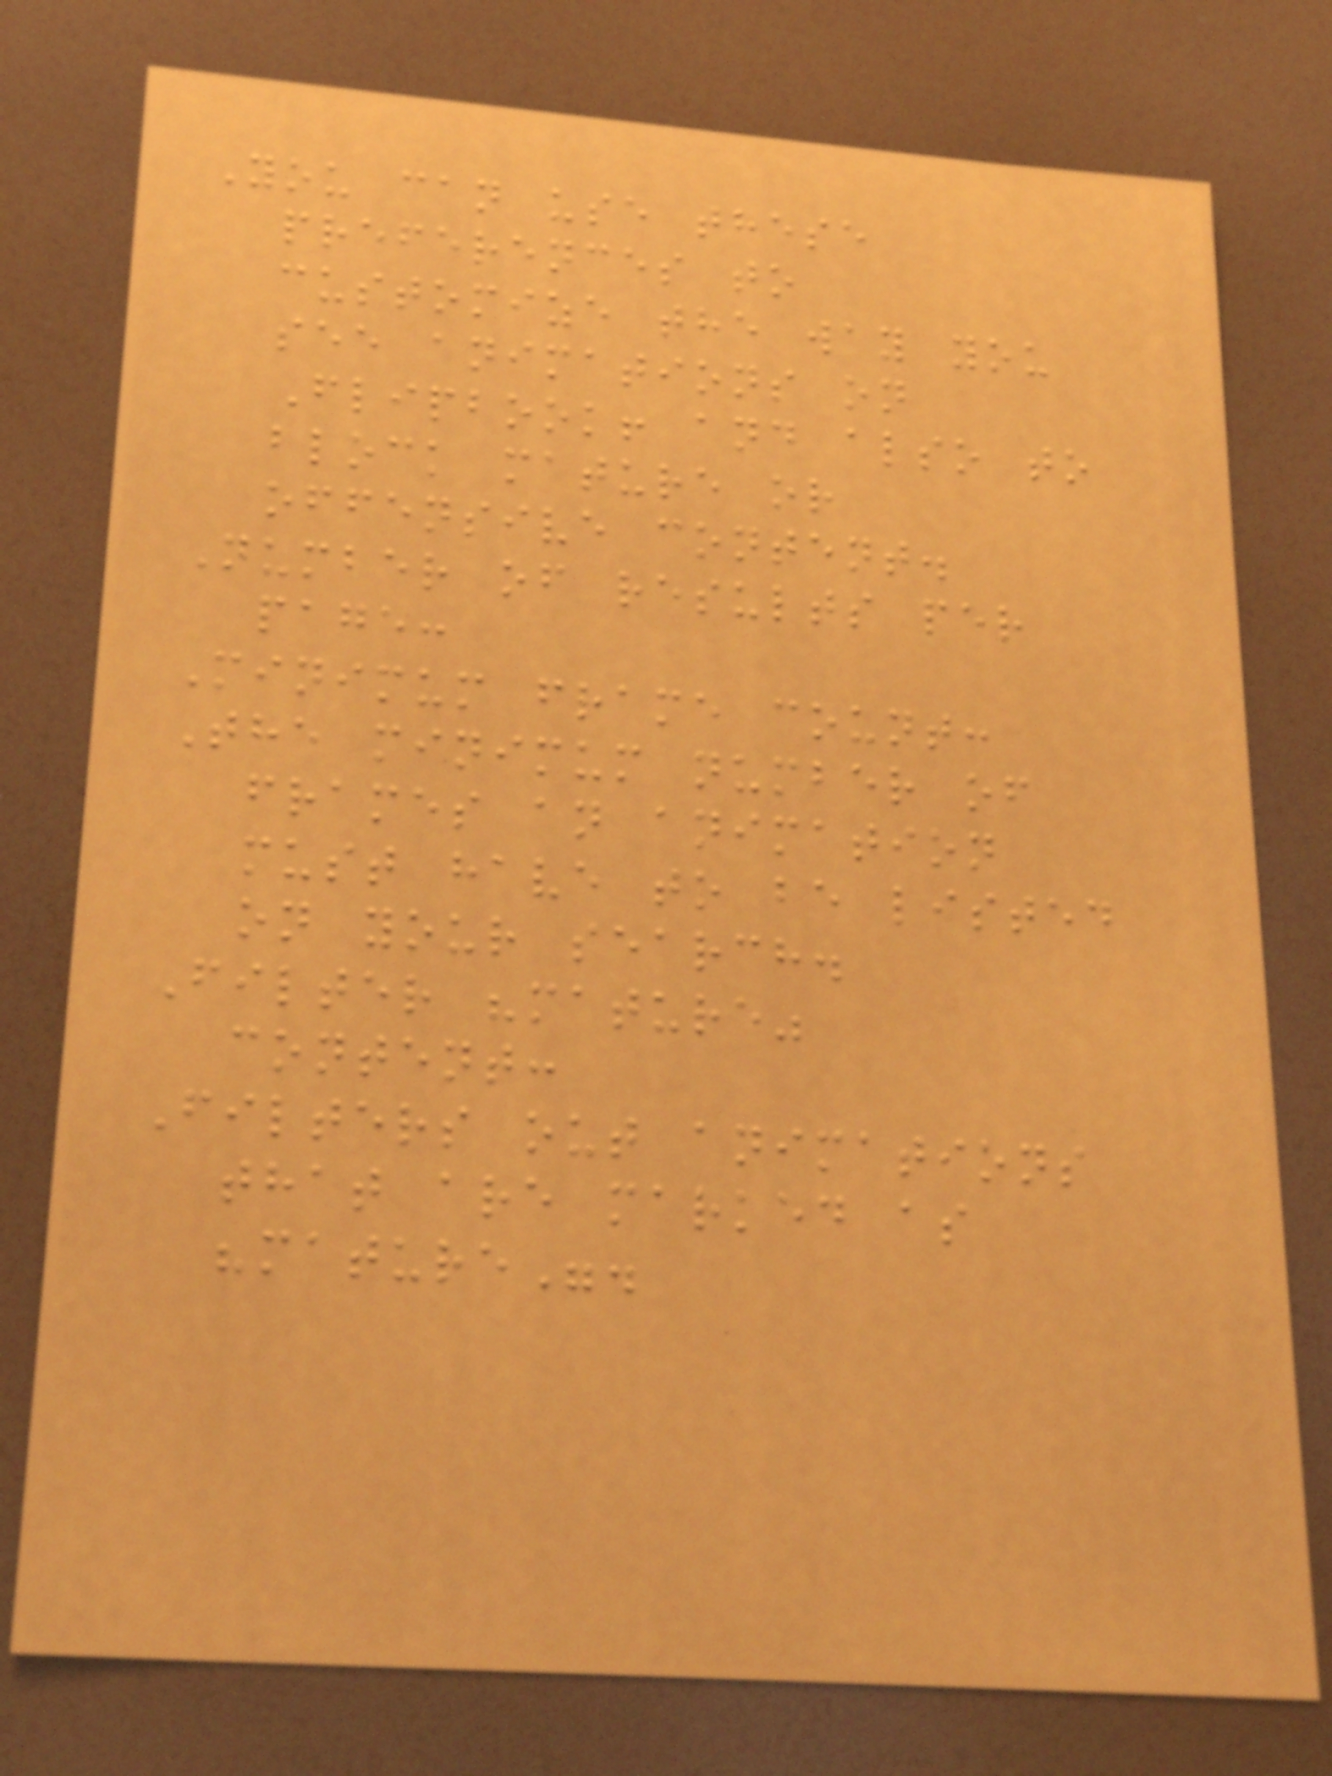You can use these
preferences to
customize the way you
see animations on
Flipbook! and also to
block mature or
offensive content.
Number of results per
page:
Minimum frame count:
The minimum number of
frames an animation
must have to be listed
on your search.
Filter "mature"
content:
Filters out animations
that are marked as
"mature".
